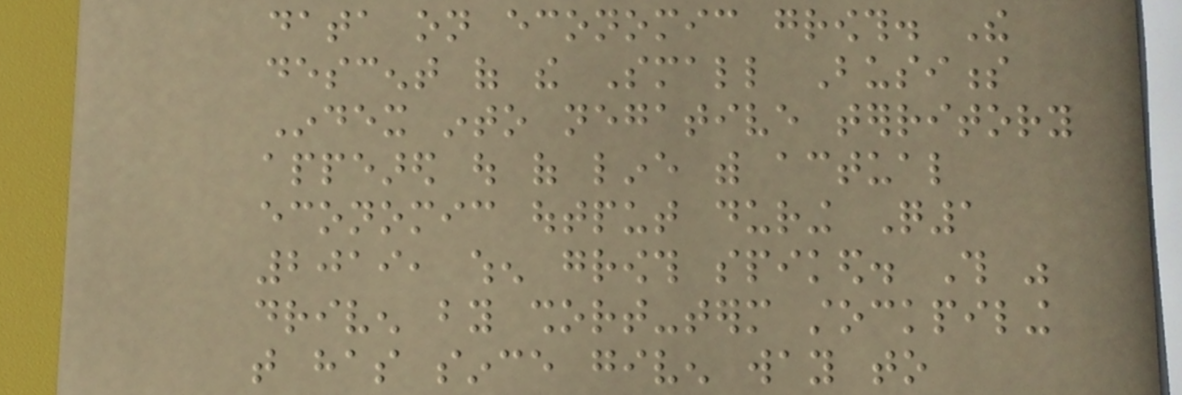data on economic growth. The
descent of the Small Business
Index into negative territory
appeared out of line with actual
economic output during Q1
2019, when growth spiked. This was
driven by short-term stockpiling
that has since given way to
